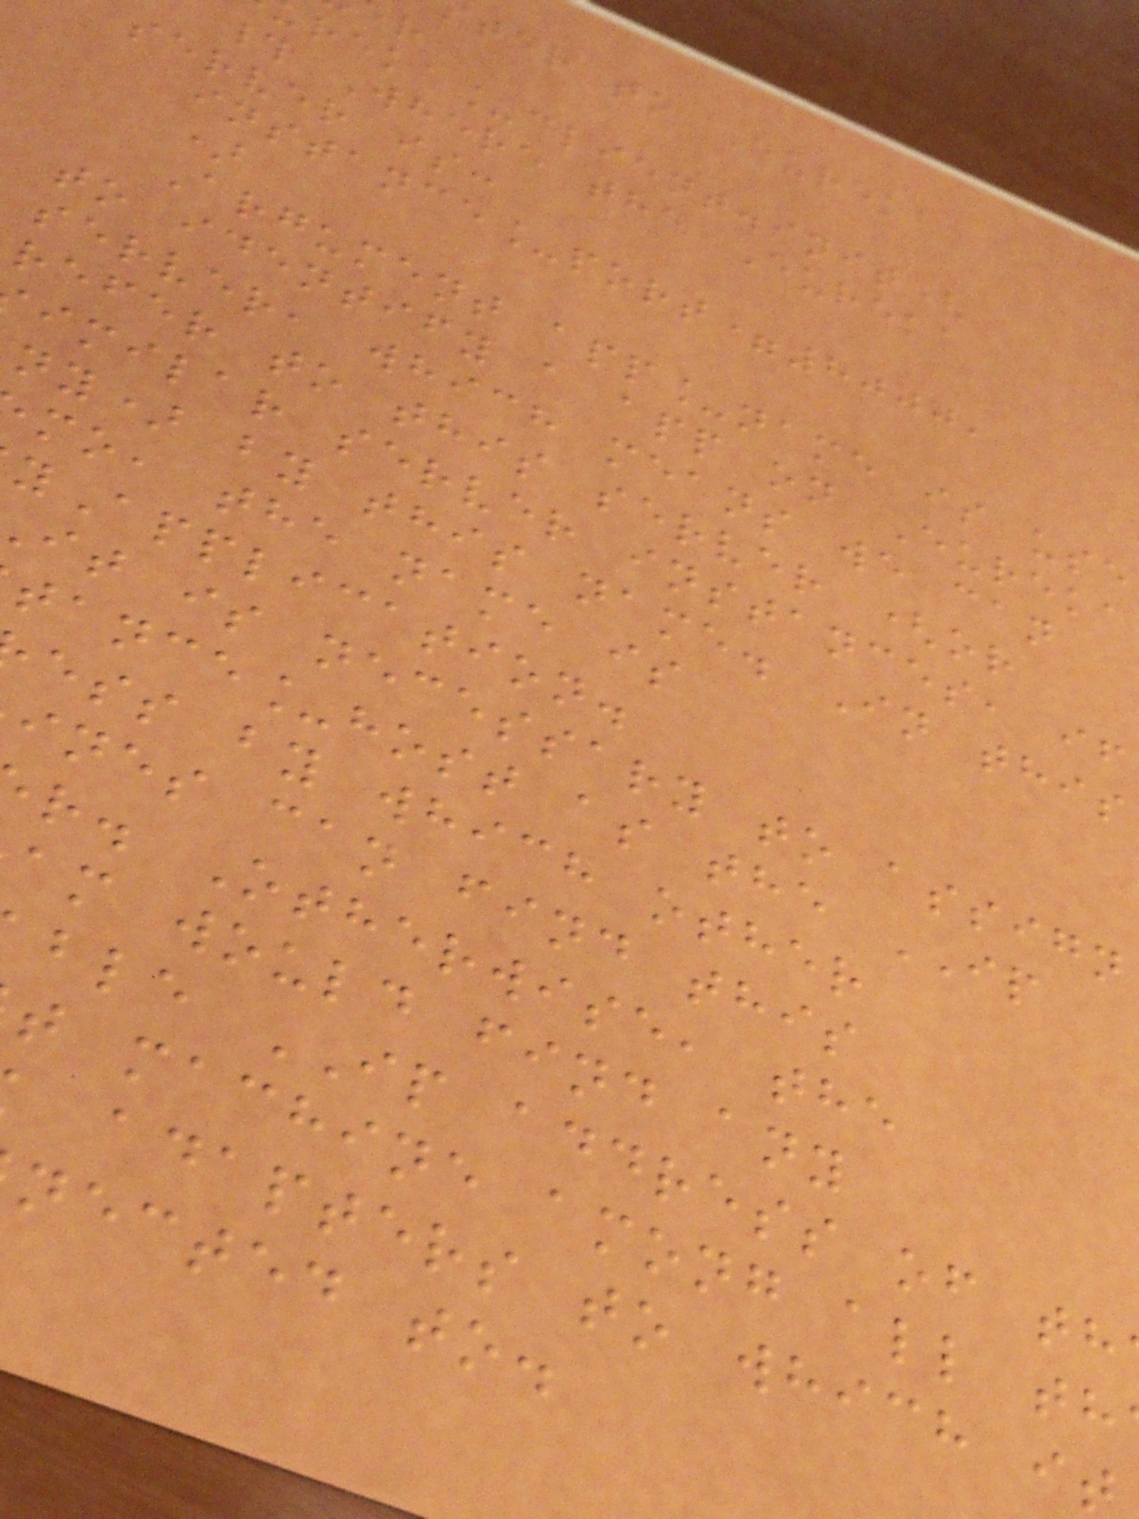ter to Eureka
reka_client.init(
# Where the Eureka
server is:
instance_port=8000,
)
Argument app_name is use
to identify a app on Eureka
server, which means we can
refer to this server (or
imilar server instances, if
ny) by this name. In this
mo, the name is
yApplication.
it is necessary to assign
tance_host as the IP
ess by which other
ines can find this
r. Otherwise, the
am would find any
ble IP address of th
t machine among all th
adapters to which it
nected to.
